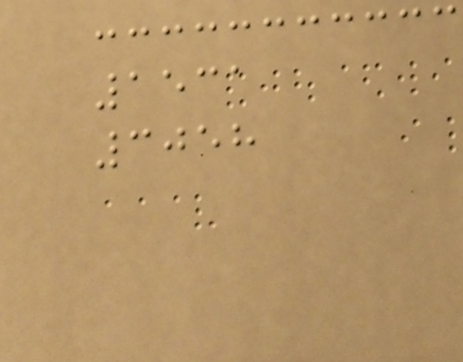1531
3058
